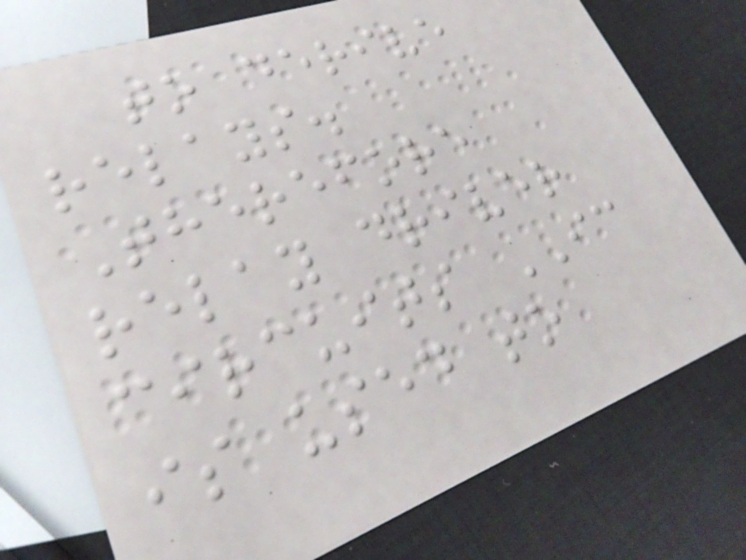to derive
relays.
Therefore
relay driver
circuits IC
is used to
